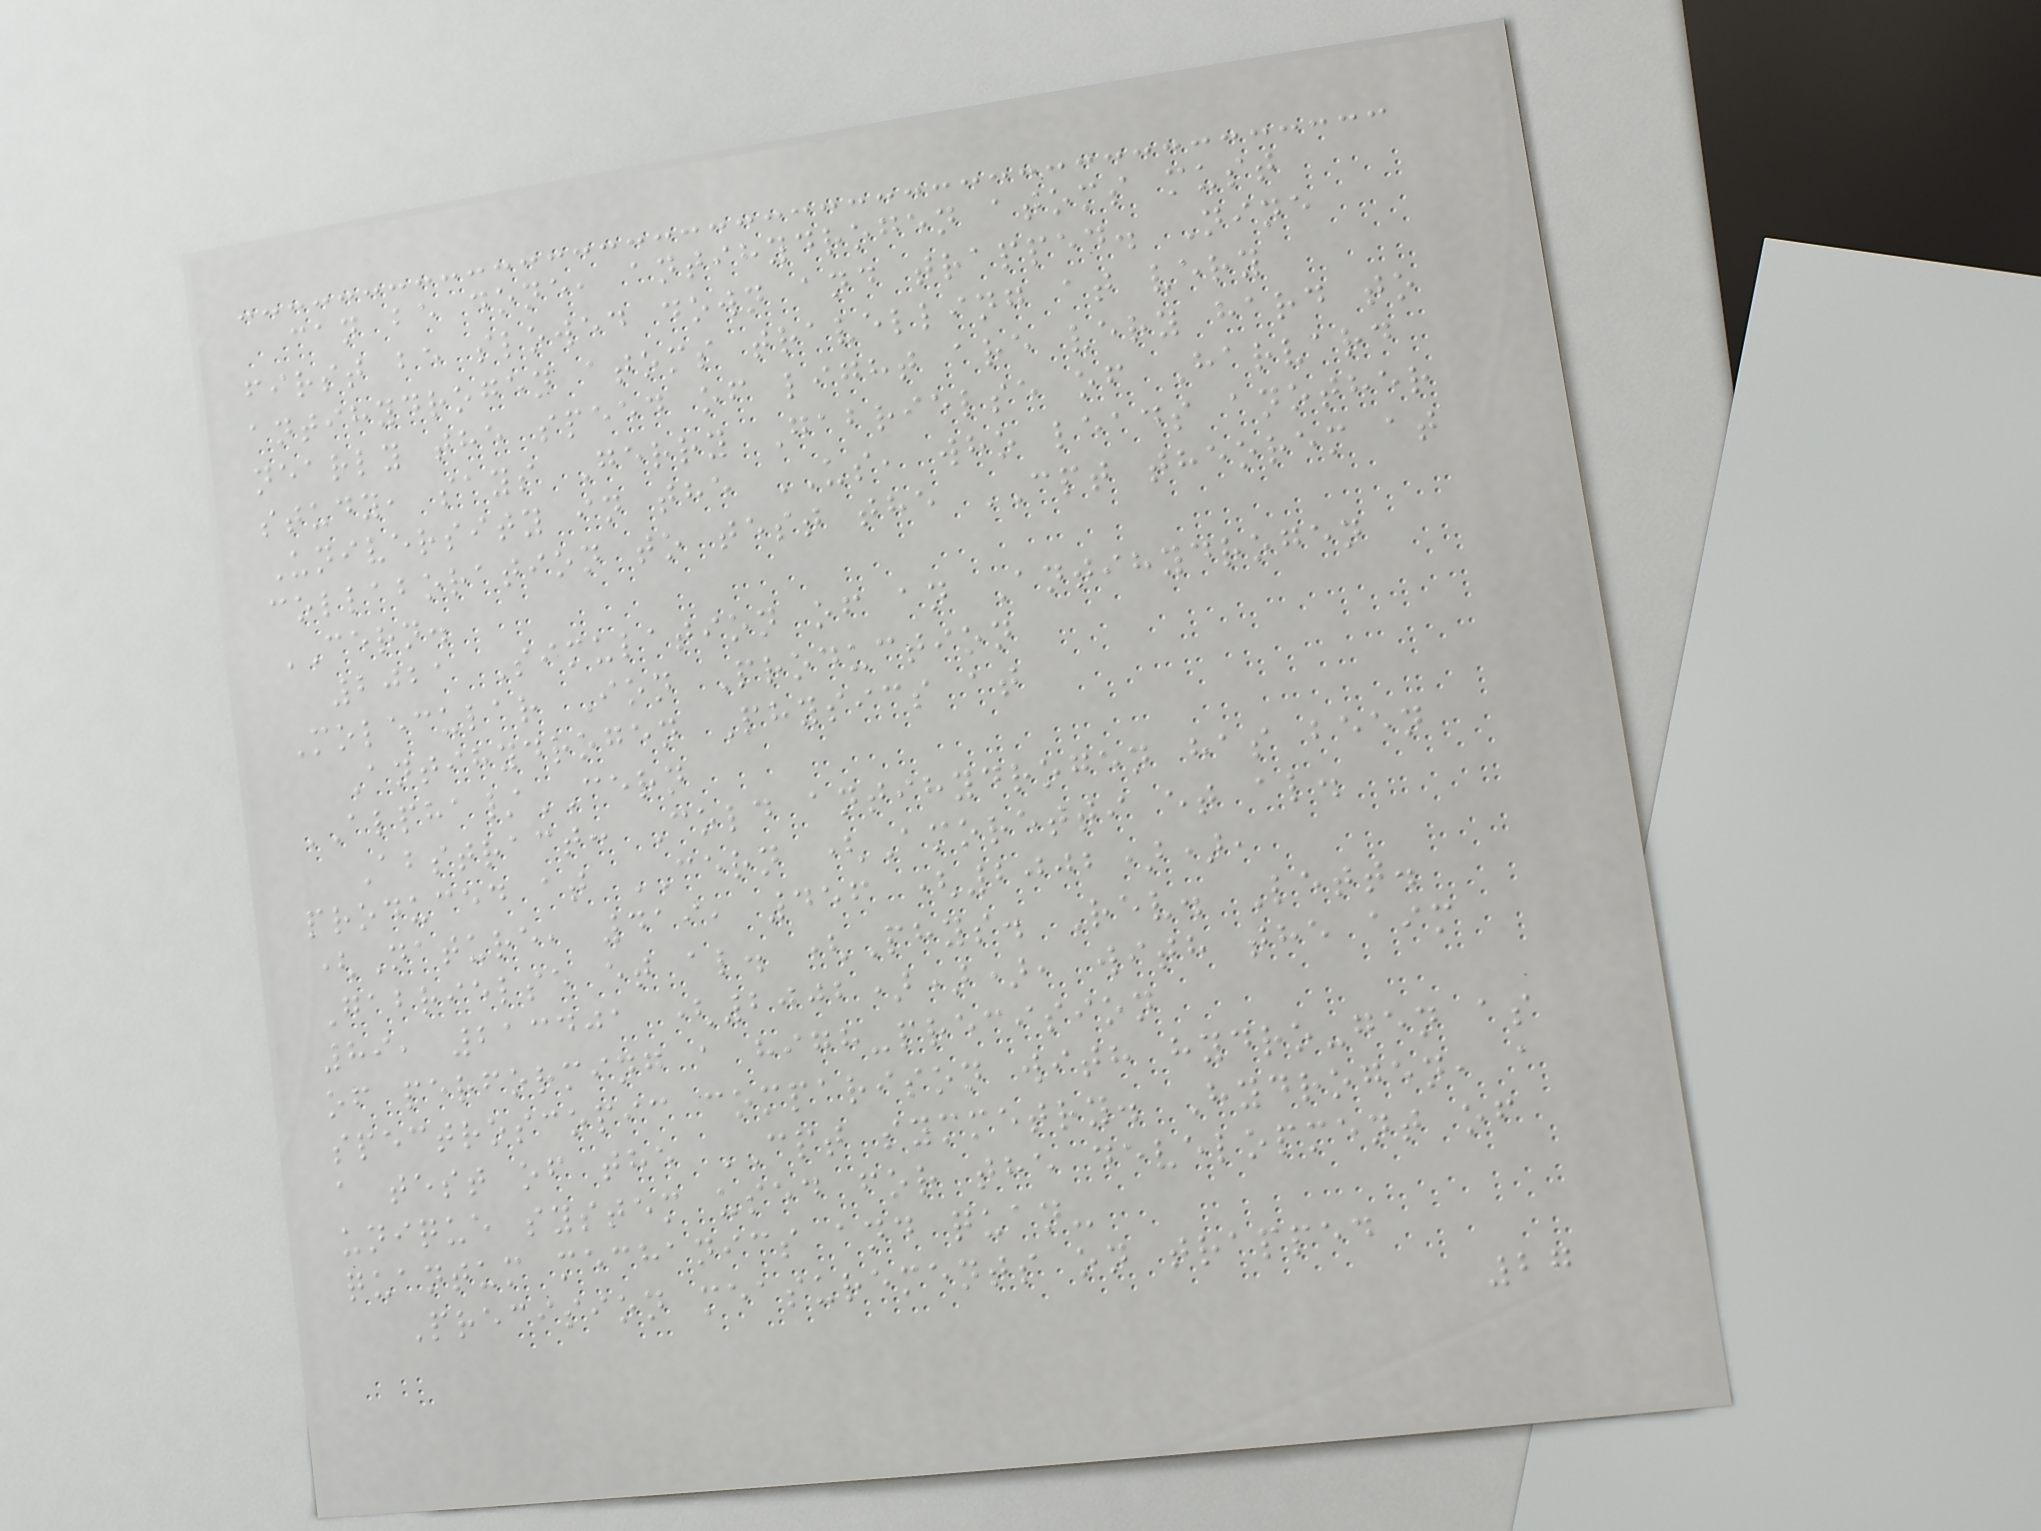can be done, antihydrogen atoms must
first be slowed down and trapped. Nine
antihydrogen atoms travelling at very
nearly the speed of light are very hard to
study, says Gerry Gabrielse of Harvard
University in the US, who leads another
collaboration to test the CPT theorem at
CERN.
2021 Simulation of an Antihydrogen
Molecular Ion Production
Antihydrogen Physics at
ALPHA/CERN
Abstract: Cold antihydrogen has been
produced at CERN (Amoretti et al.
(Nature, 419, 456 (2002)),
Gabrielse et al. (Phys. Rev. Lett.
89, 213401 (2002))), with the aim
of performing a high-precision
spectroscopic comparison with hydro-gen as
a test of the CPT symmetry. Hydrogen, a
unique system used for the development of
quantum mechanics and quan-
Precision measurements on trapped
27
